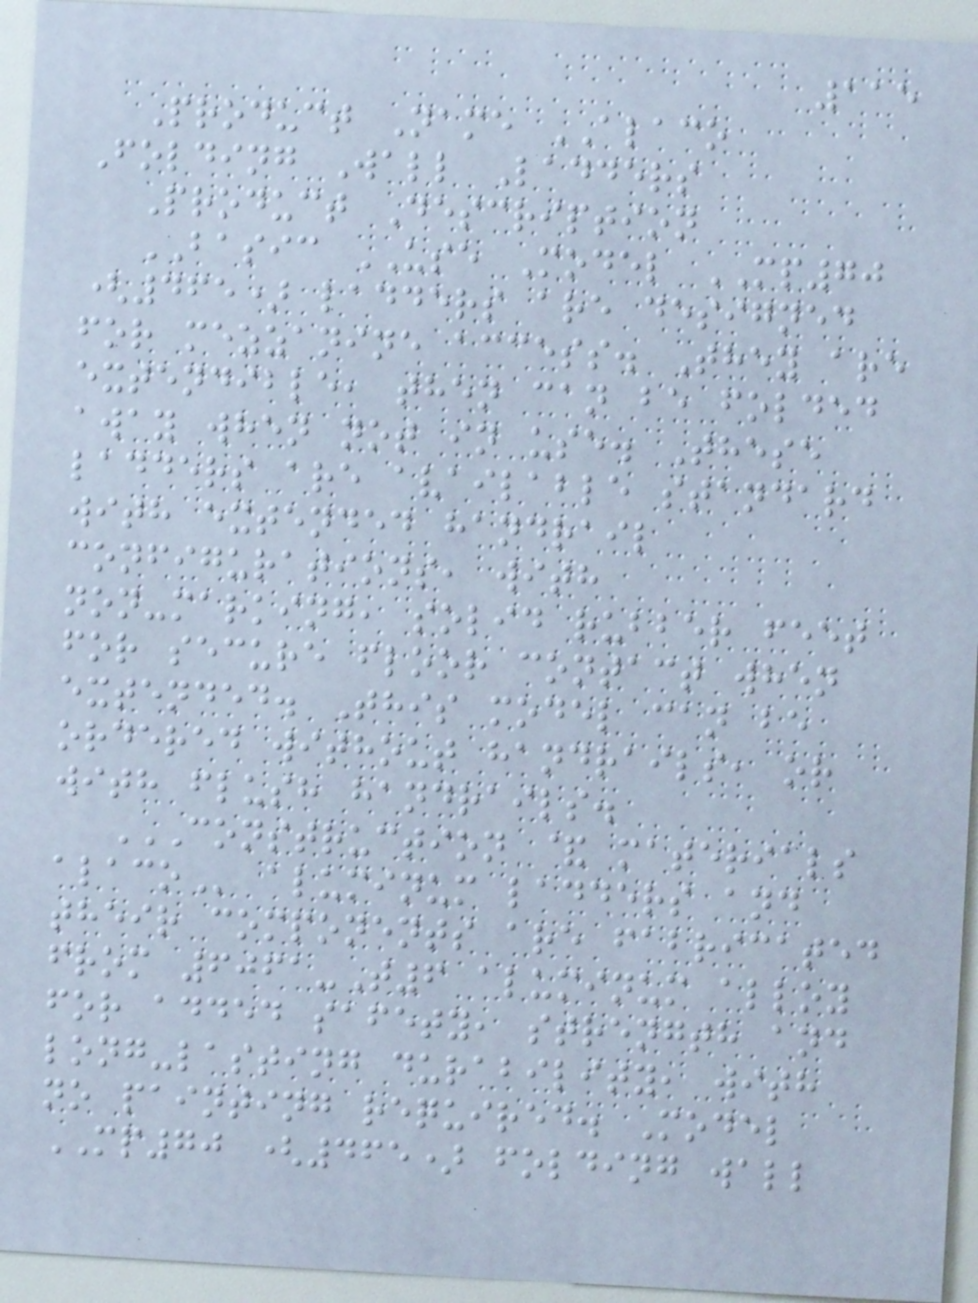115
Product Name ALACO
Folding Wall Ladders
Product Description
BASIC USE Model MP70
(465) ladders are designed
for mezzanine access. They are
extendible, then can be folded
away when not in use. These
ladders are available standard
with extended handrail
configurations, with
non-marking, solid rubber feet
for secure floor contact when
extended. This model can be
ordered without handrails, or
with flush handrails.
CONSTRUCTION & MATERIALS
ALACO aluminum ladders and
their components are fabricated
from 6061-T6 aluminum alloy
for added safety, strength and
long-lasting durability, with
no painting required. Model
MP70 (465) folding wall
